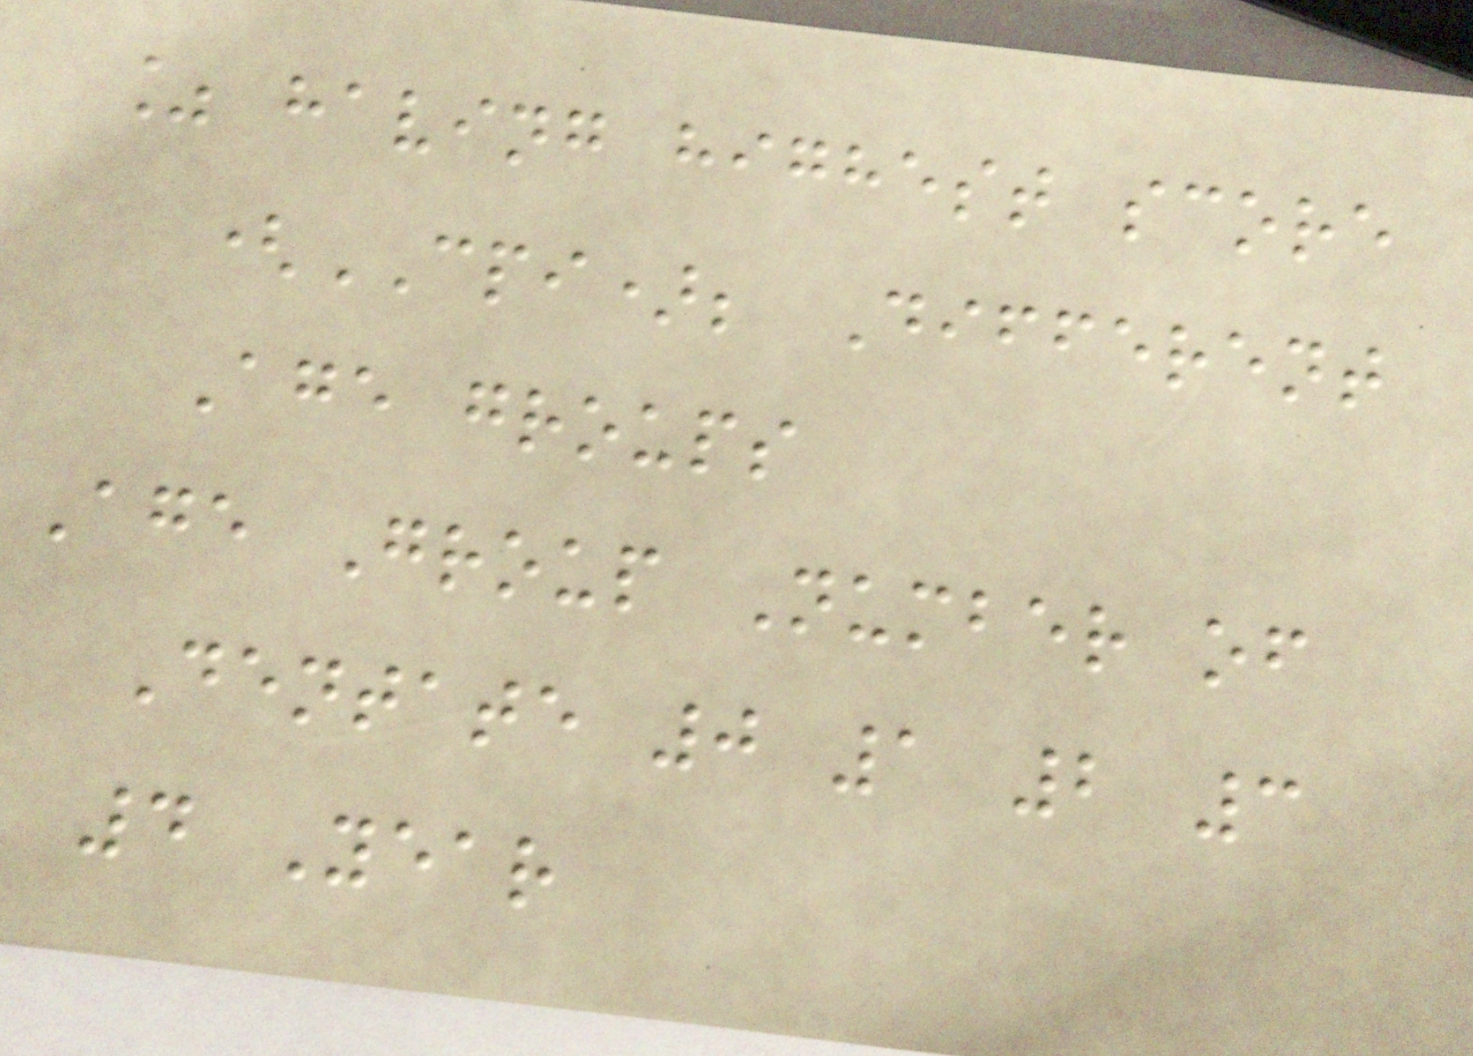% having highest score
(CPI); Different
Age groups
Age Group Number of
Dentate 0 1 2 3
4 Year
